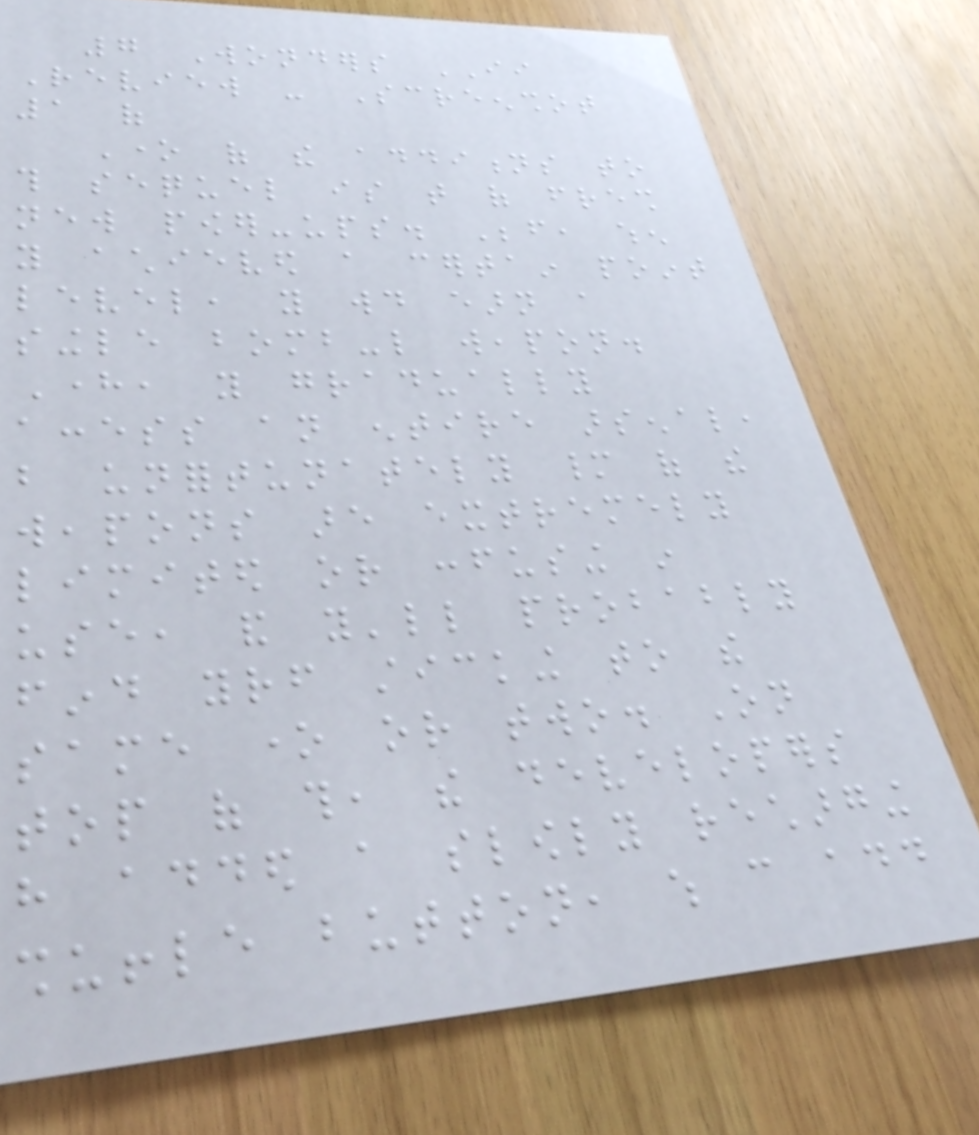7 Wonders II
Review - Screenshot
1 of
One of the additions to
this sequel is that of fresh
new power-ups. Before, when
you achieved a certain point
level, you would earn a
single bomb-like weapon.
Here, you gradually
access an entire arsenal,
but unfortunately many of the
weapons are extremely
limited or confusing in
use, and you'll probably
find yourself sticking to the
same one or two. On
top of this, the developers
have added a slowly recharging
shuffle button, which can add
